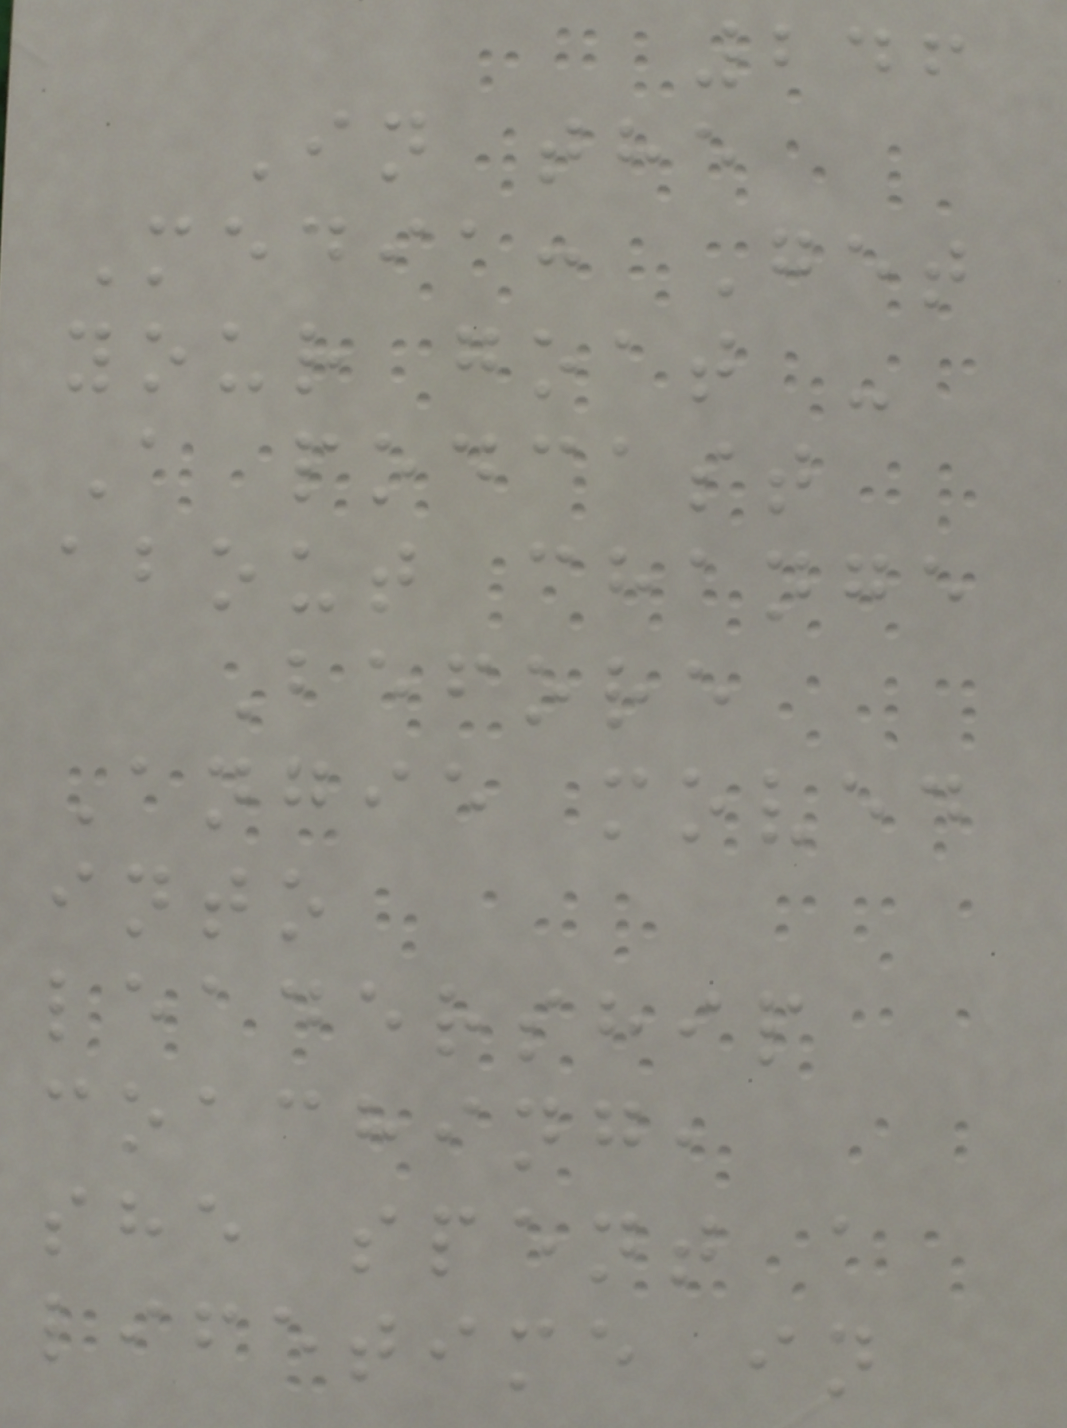246
In the
Media: Get
your goat -
A podcast
about change
Before
Angie moved
into
leadership
coaching,
she spent a
lifetime in
